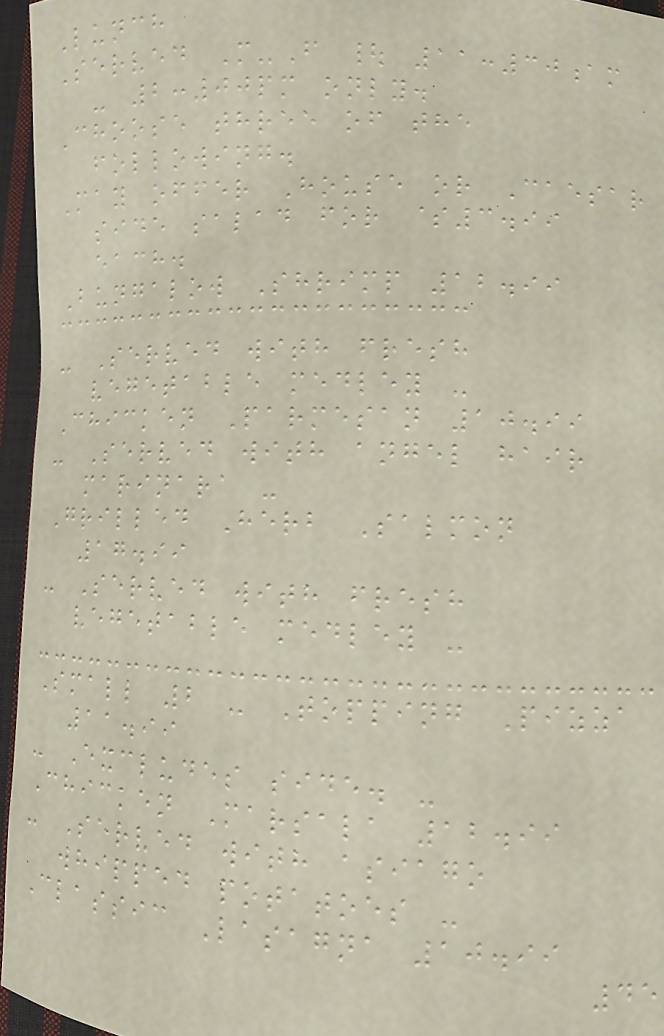Lunch
Served M-F | 11:30am
- 2:00pm only.
Choose three of the
following.
May offer House or Caesar
side salad for $3.99
each.
Bungalow Shrimp 12.99
- Served with fresh
vegetable medley -
Chicken Parmesan 10.99
- Served with angel hair
marinara -
Grilled Herb Salmon
17.99
- Served with fresh
vegetable medley -
Small 2 - Topping Pizza
11.99
- Excludes side. -
Chicken Marsala 12.99
- Served with asiago
whipped potatoes -
Classic Lasagna 10.99
45
